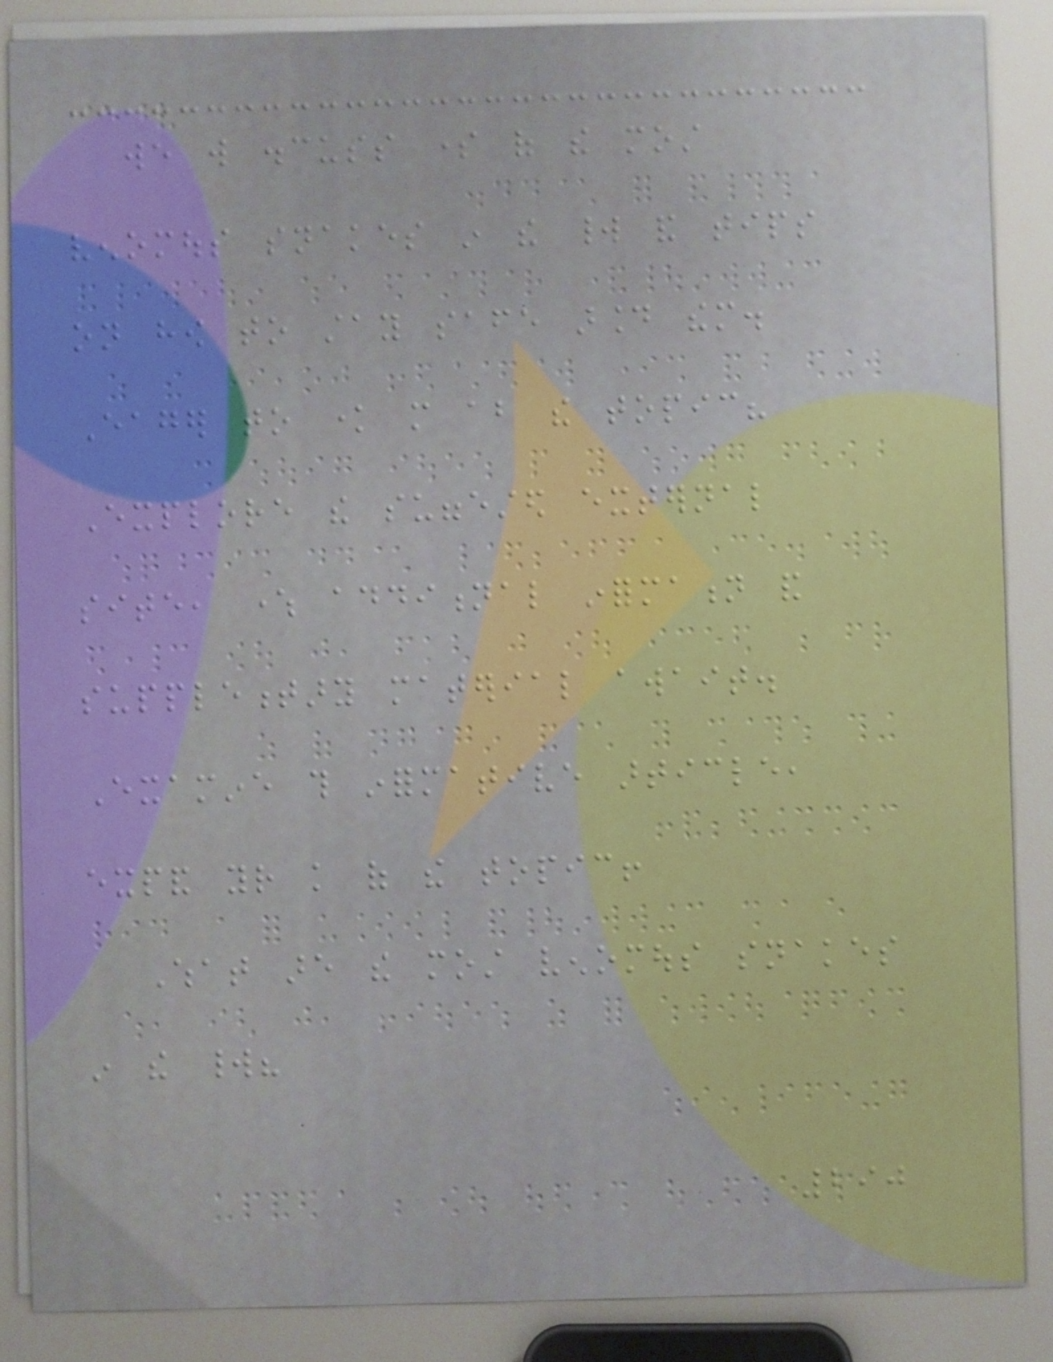we will discuss some of the most
venomous snakes in the world and tips
on how to stay safe around them.
Eager to know more about the topic?
Explore the suggested external
site, where additional information and
supplementary material await.
Examine this informative article,
expand your knowledge of the topic!
What are the most venomous snakes
in the world?
290
